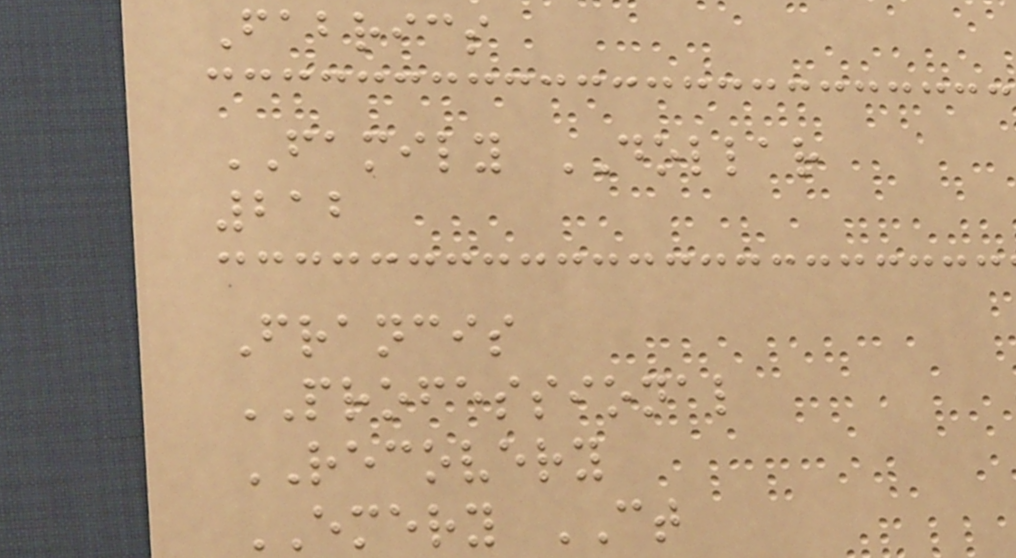Fabrics
FAMILY DOLLAR
212
Francis
PROFESSIONAL
RECOVERY
EMERY CT
